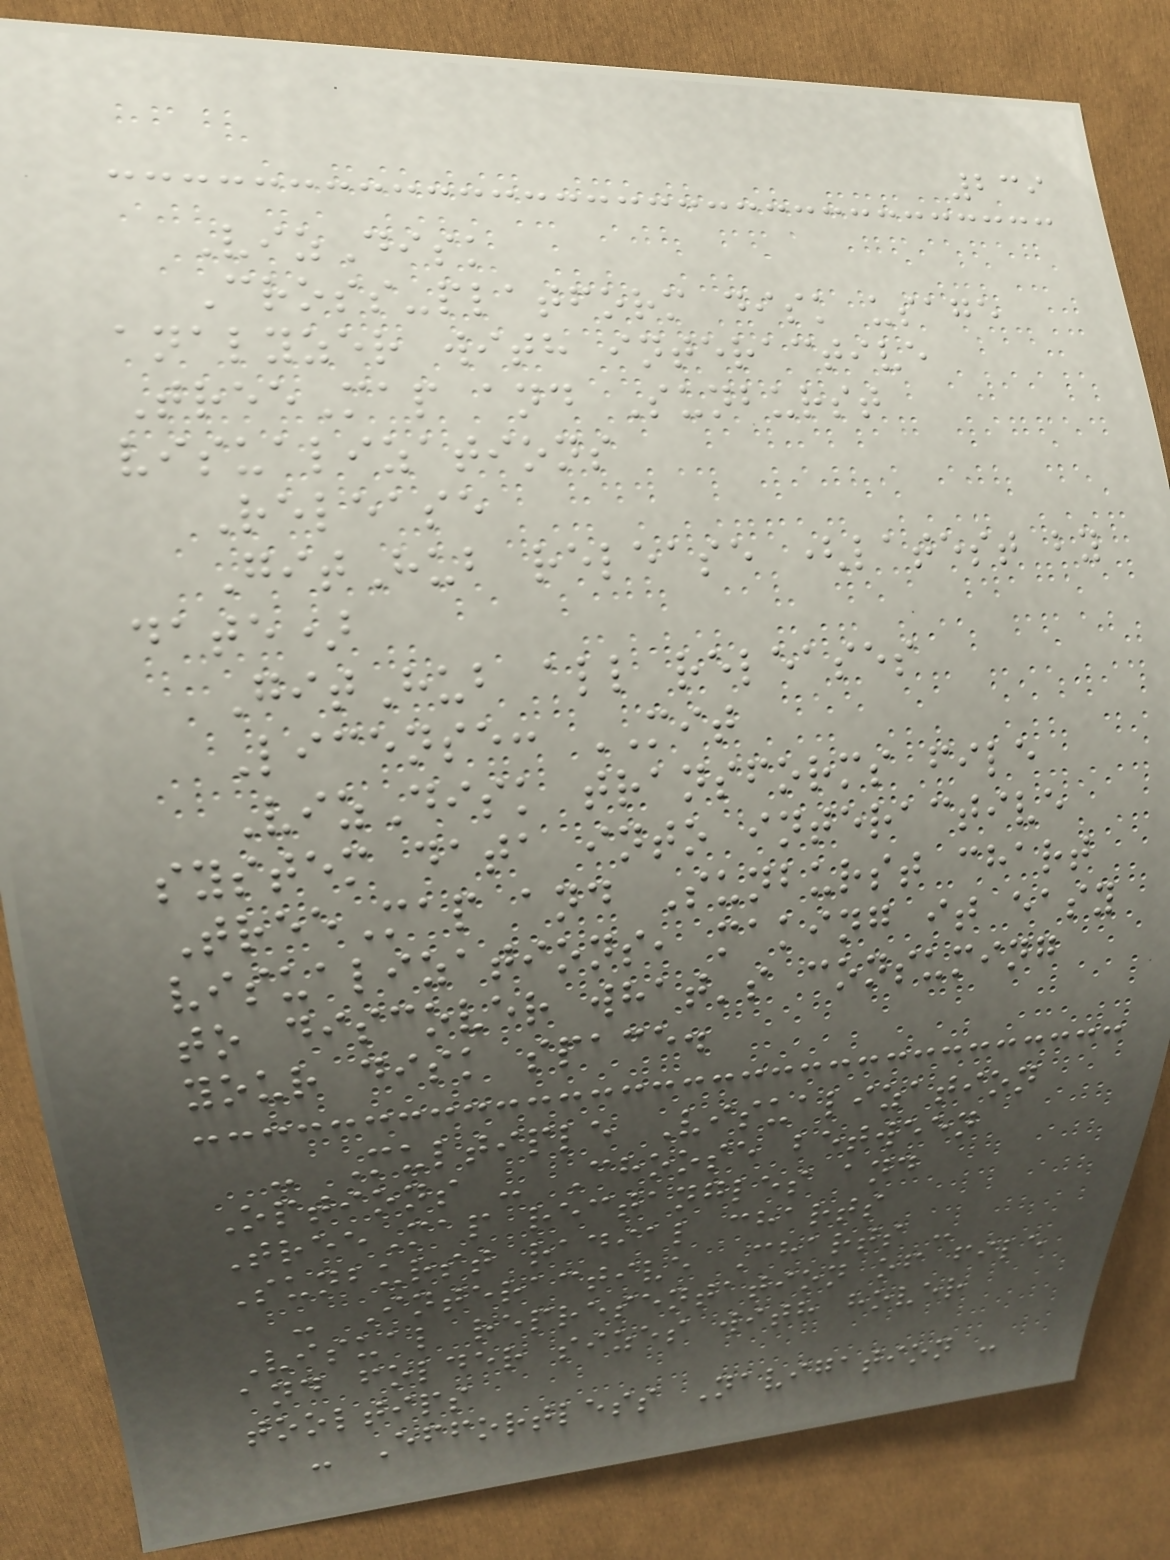239
VizDisk
Cross-platform disk usage
analyzer with interactive
TreeMap and Sunburst
visualizations
Release
GitHub release (latest by
date)
GitHub all releases
License: MIT
VizDisk transforms file
system data into interactive
TreeMap and Sunburst chart
visualizations, making it easy
to discover what's consuming
your disk space.
- Multiple Visualization
Options - Choose between
TreeMap rectangles and
Sunburst radial charts
- Interactive Charts -
Visual representation of file
and folder sizes with hover
tooltips
- Effortless Navigation -
